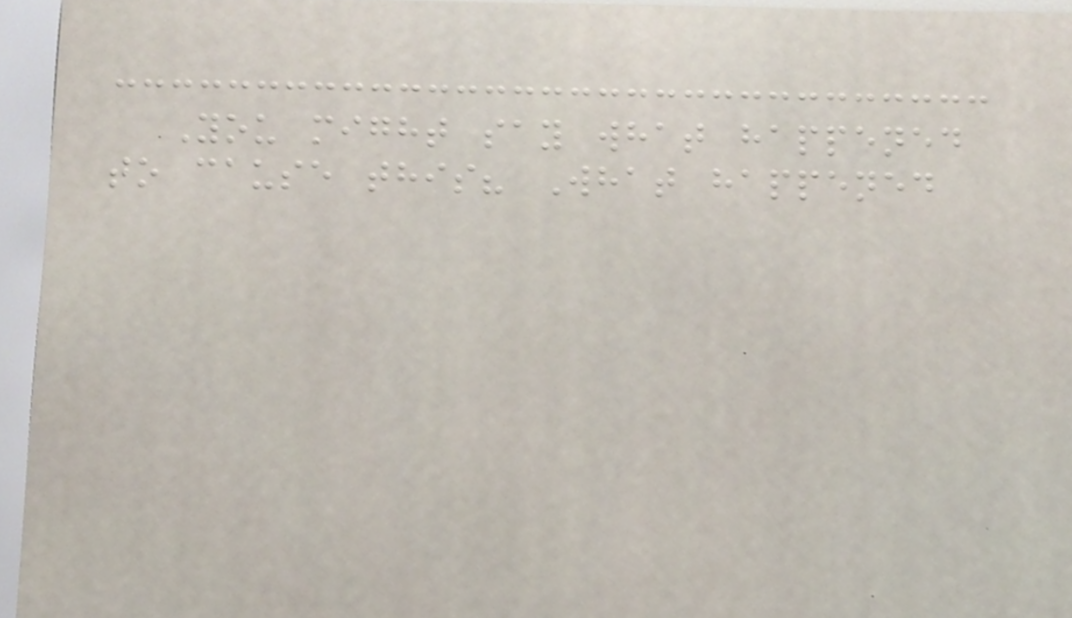You might say what happened
to cause this? What happened
